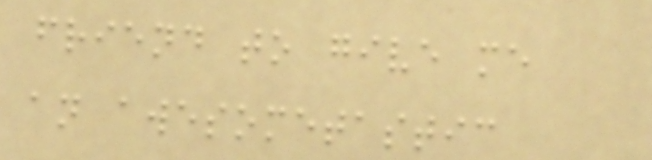friend to give me
an awesometastic
